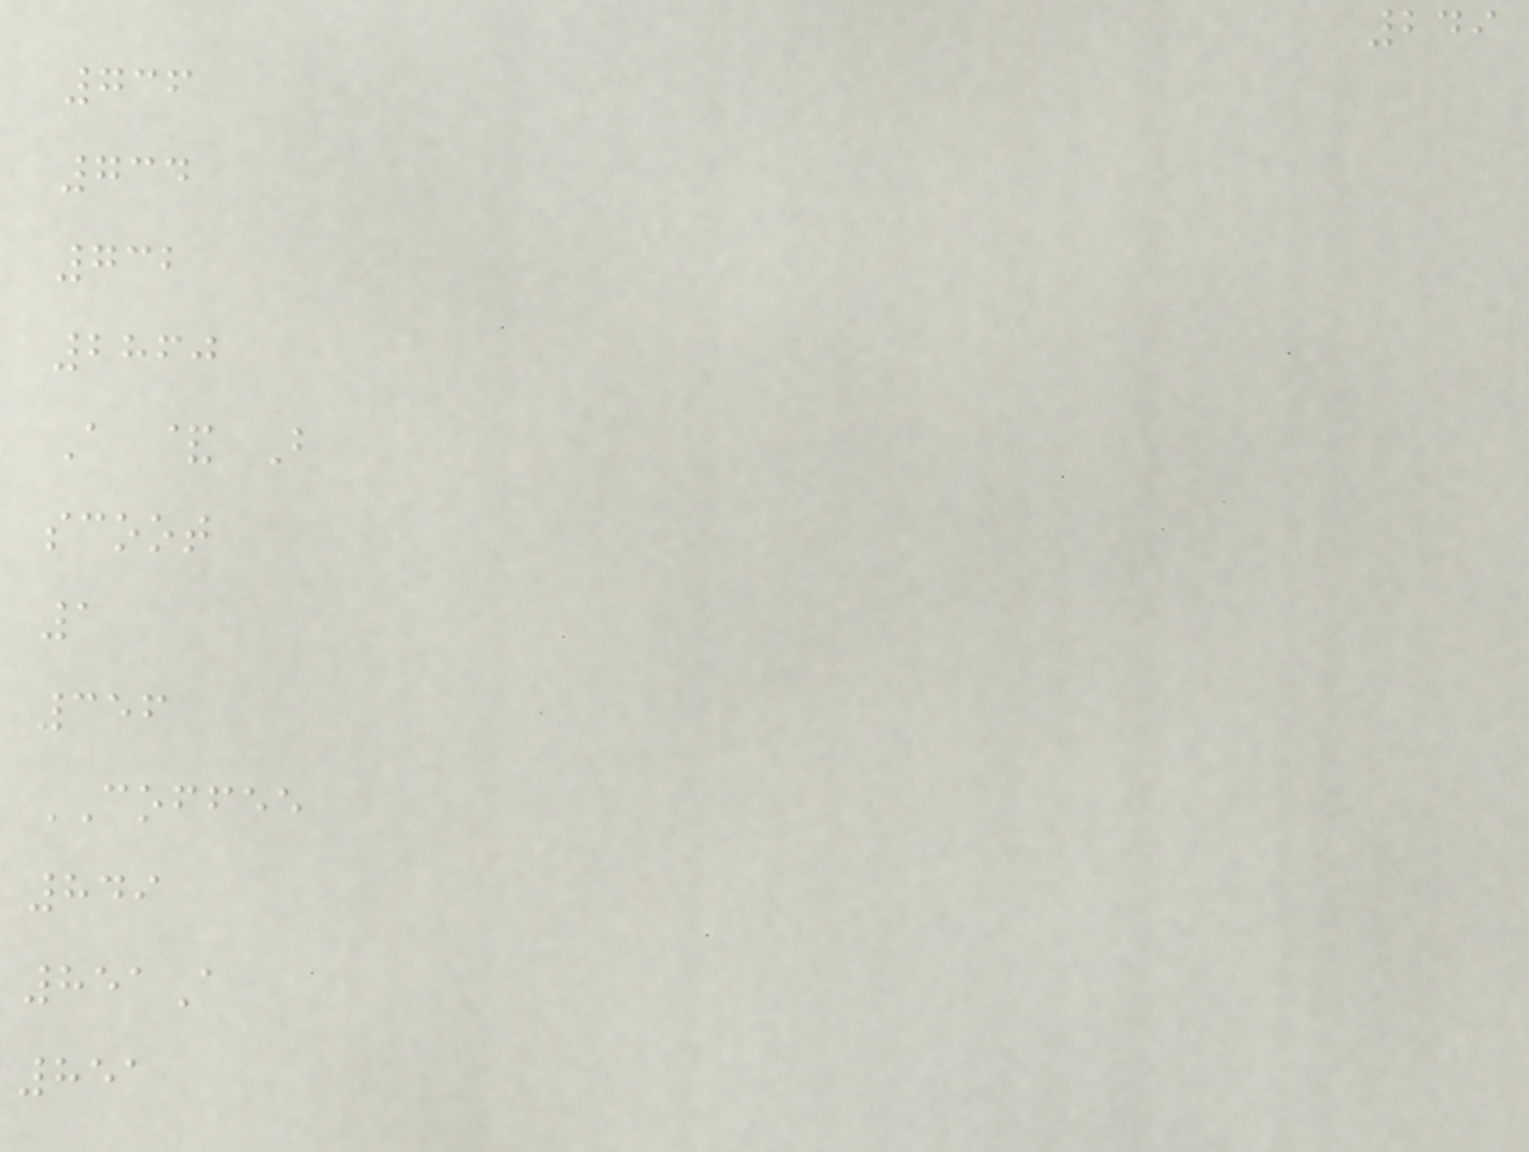249
736
734
732
2860
A & B
scoot
1
356
COFFEE
849
851A
851
